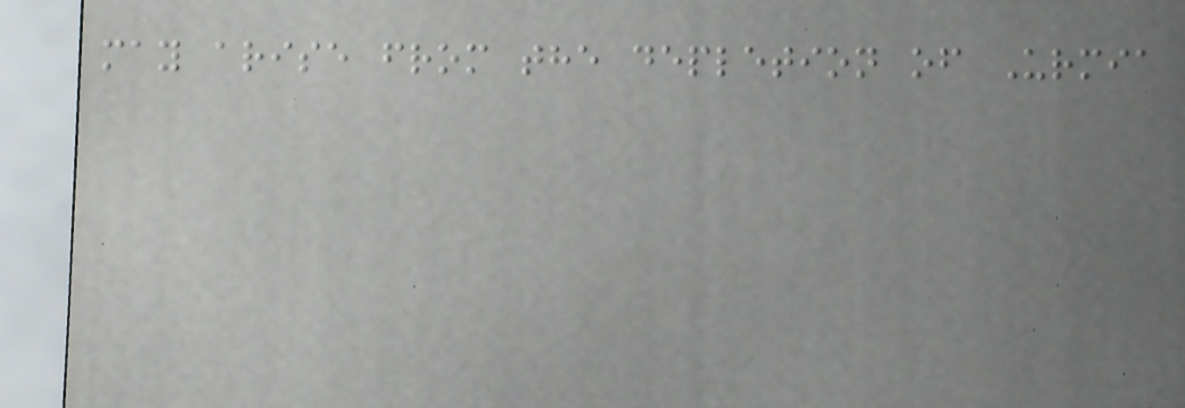may arise from the depletion of Urmia
